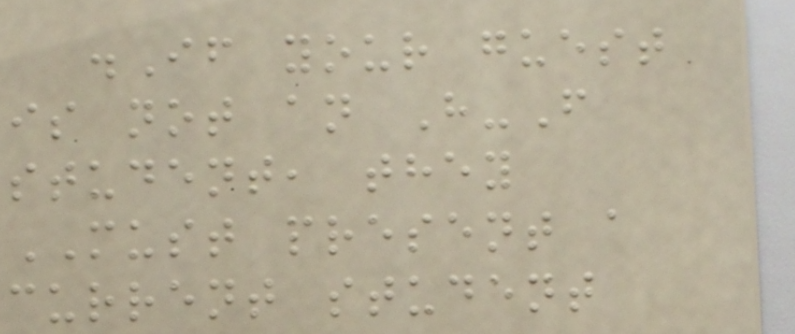.If your guest
is not an H-F
student, they
MUST present a
current student
